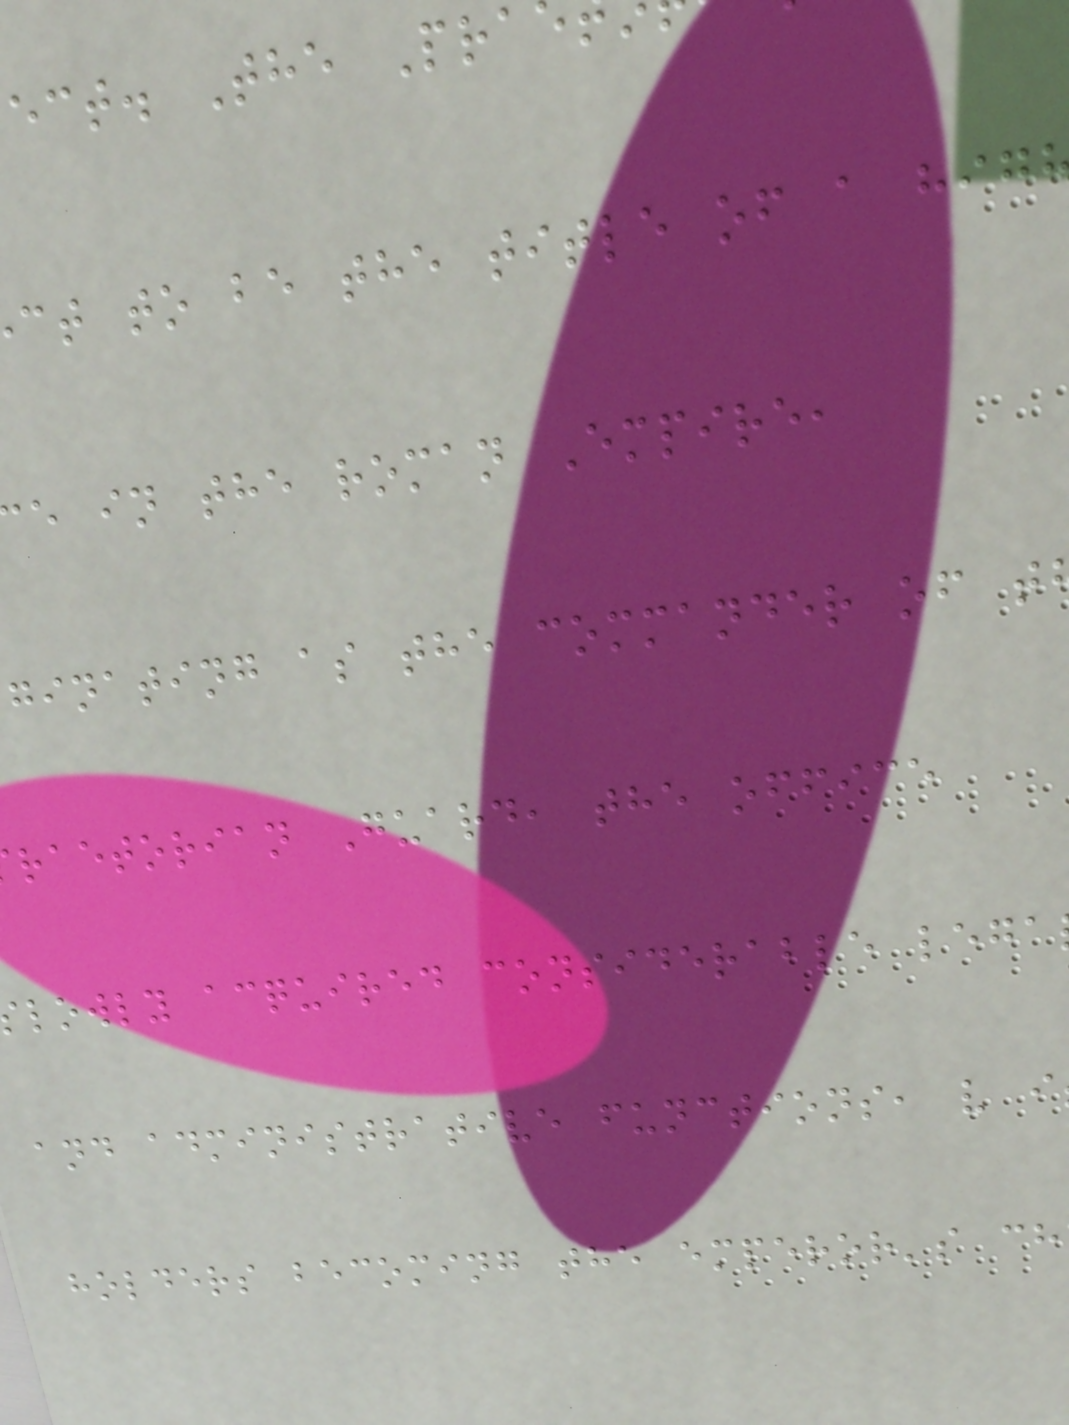ect. The Pra
ct to be the title of a hig
e in the roman Empire,
ginating as the commander of t
raetorian Guard, the office
lowly acquired considerable lega
and administrative functions, v i
holders becoming the emperor's ch
